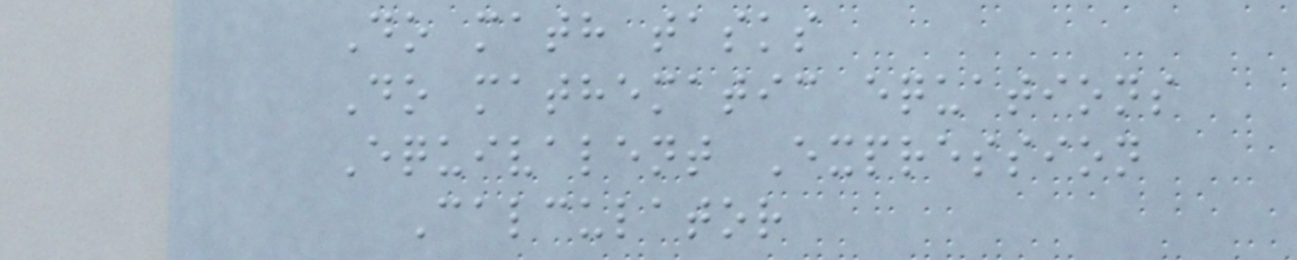Do math tasks
Do mathematic equations
Equivalent Expression
Calculator
